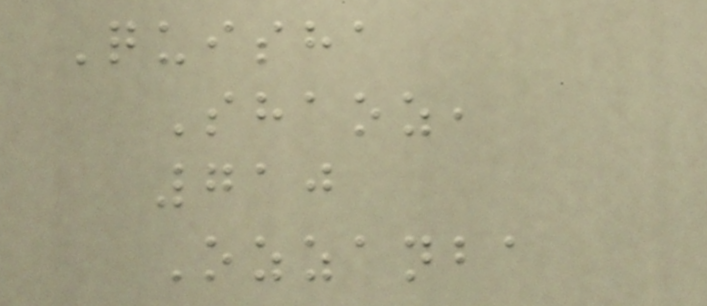Quisha
Shaoz,
710
Ozzanba
